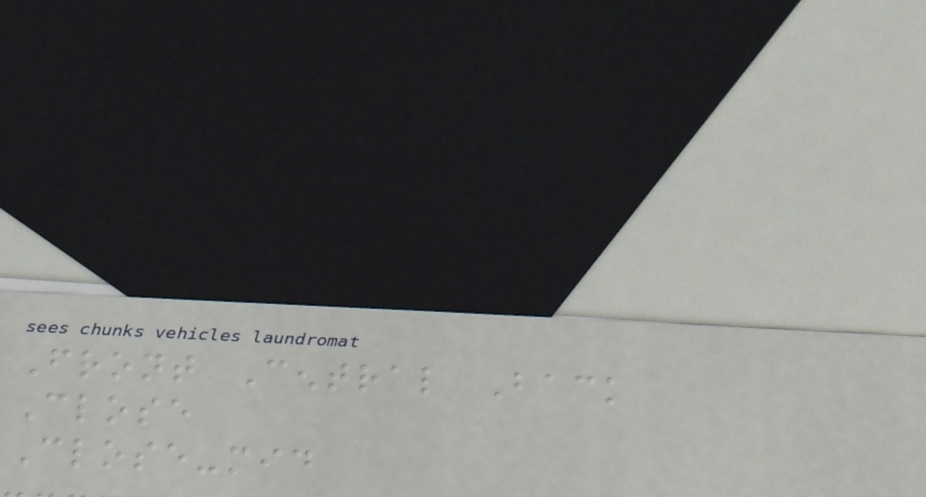Front Central Back
Close
Close-mid
